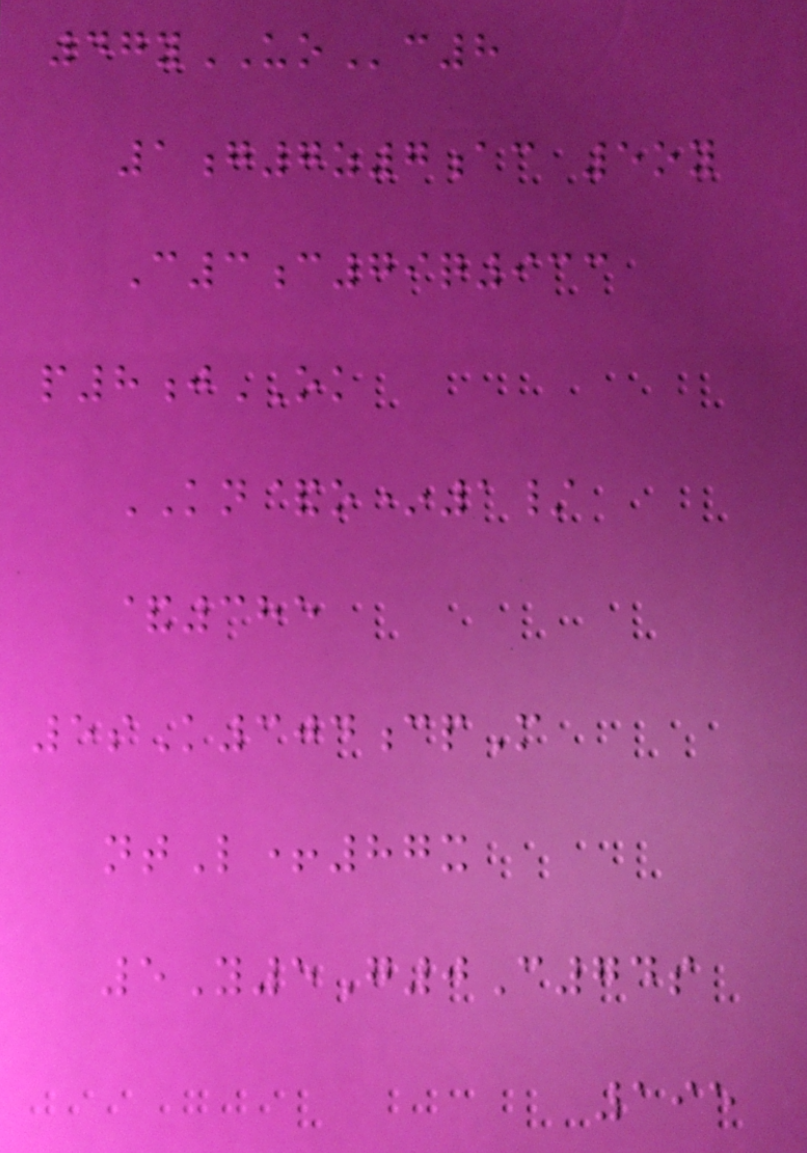47yUOc8
1g7z7ac 5oy
C3c79q933
p8jOK
KN&o*1/
&385
5sK304cpM
ntL+87x
5Y5G0C74s
195
